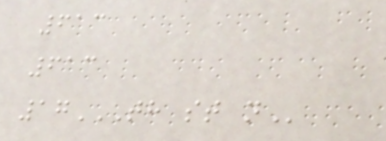613
613
17TH ST N
